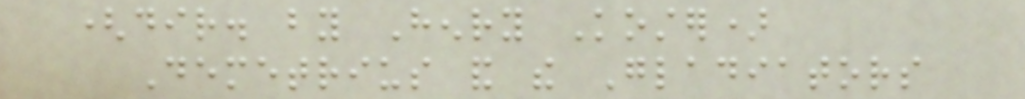(dir. by Henry Koster)
Demetrius and the Gladiators
